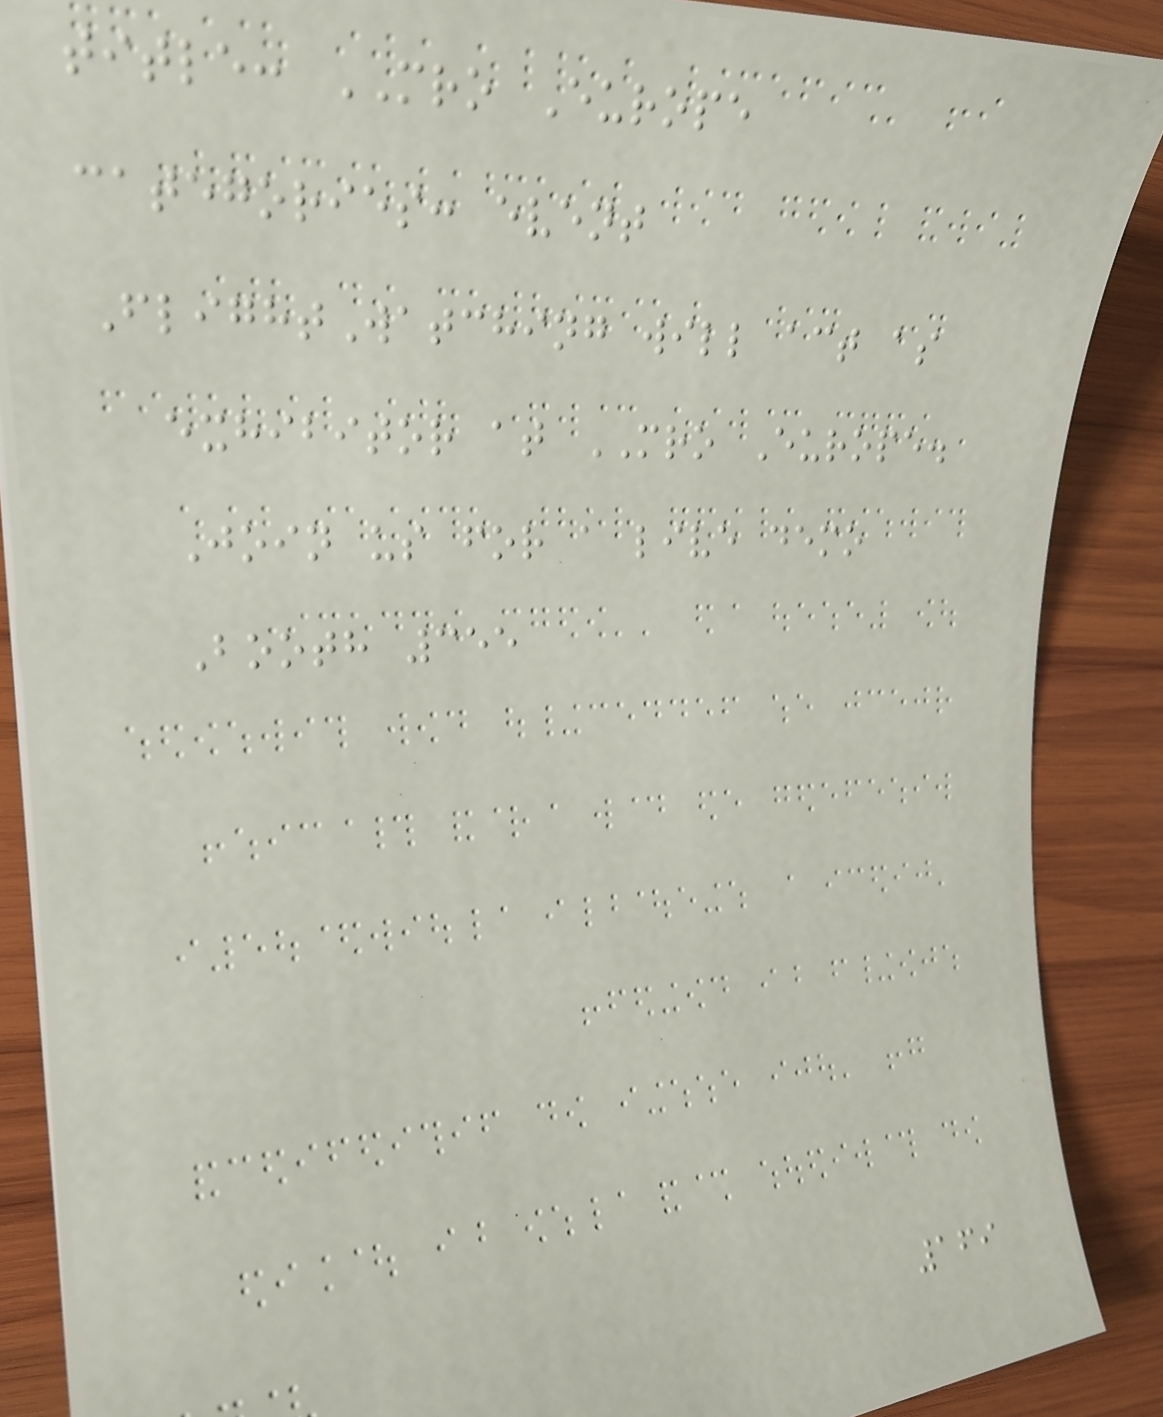title: MRO Europe
categories: event
FlightWatching will act as
exhibitor at MRO Europe.
Join us for a live demo
Booth 355
169
